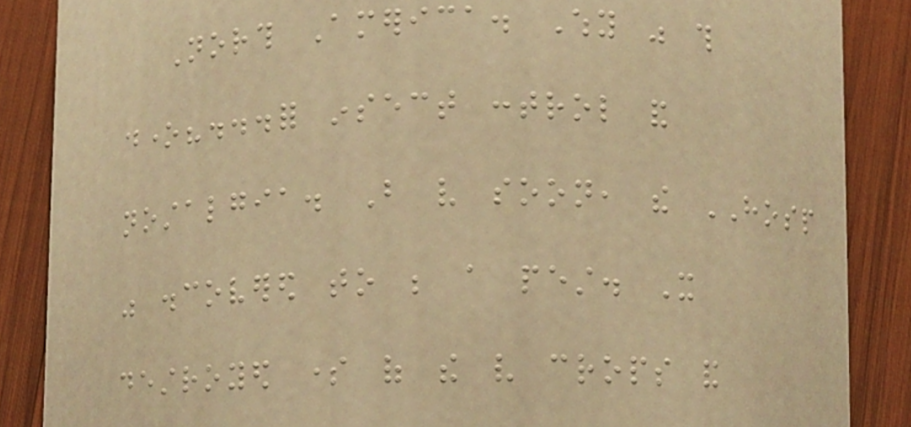North America. Why was this
done?...for insect control and
nostalgia. But very soon, the HOSP
was discovered to be a pest. It
destroyed some of the very crops and
